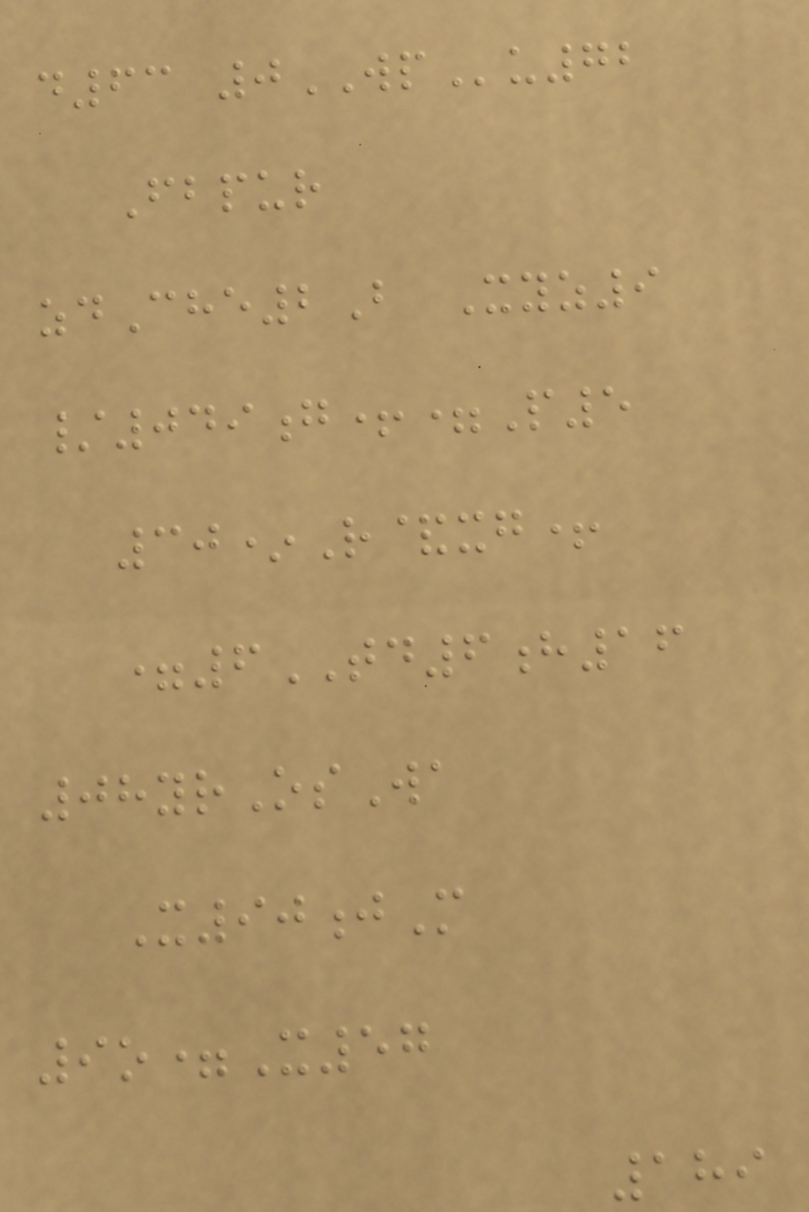d63 0WPu72
Fbpur
zdChe2B Xyz9
/049g+=P5
30*R&xg+
=6TD6h16
08yrOsWa
X90jM
9o=X57
189
